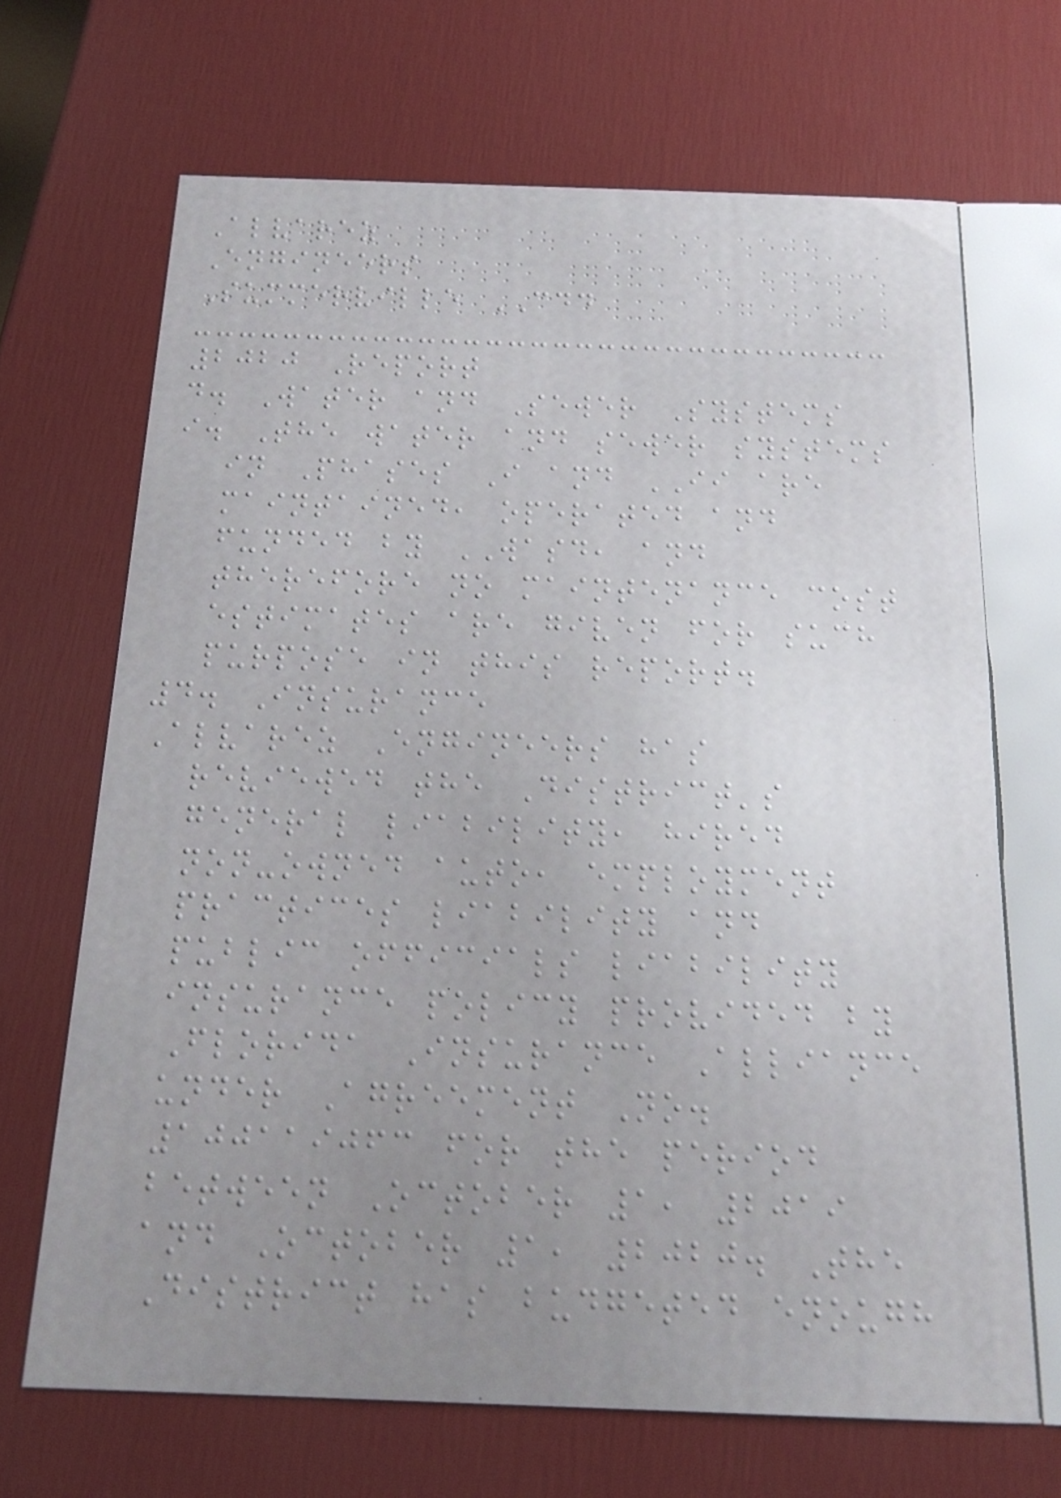Alvarez
Engineers
Summerville CDD
2020 Report
d. Water and Sewer Systems
i. The water and sewer systems
in Phases I and II are
maintained, operated and
funded by WASD, and
therefore no maintenance cost
estimates are given for such
purpose in this report.
4. Insurance
Alvarez Engineers has
reviewed the District's
general liability, hired
non-owned auto, employment
practices liability and
public officials liability
insurance policy provided by
Florida Insurance Alliance
under Agreement No.
100119063 for the period
between October 1, 2019
and October 1, 2020. The
District has budgeted enough
